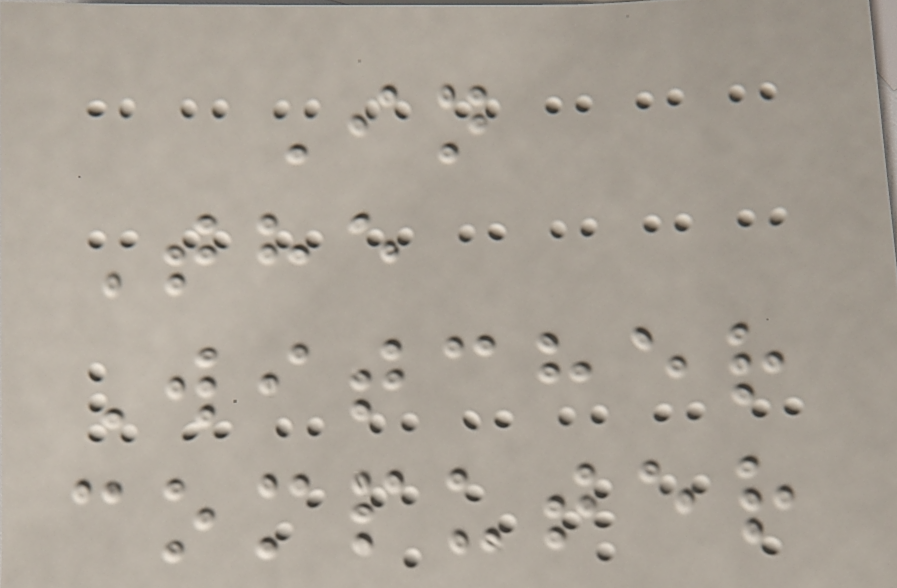In
The
Witcher
computer
